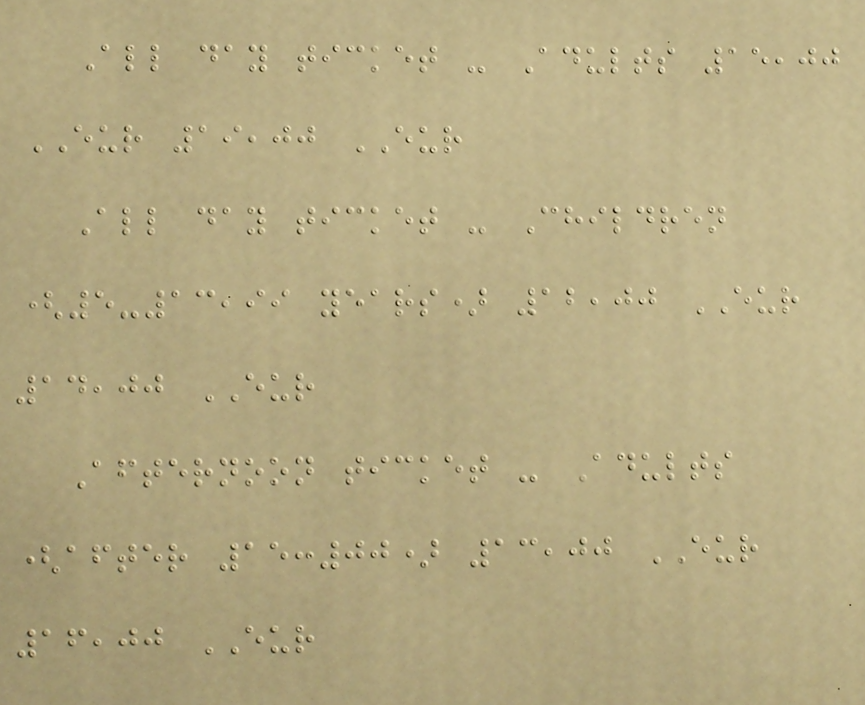All day ticket - Adults 15,00
EUR 19,00 EUR
All day ticket - Children
(5-13,99 years) 12,00 EUR
14,00 EUR
Afternoon ticket - Adults
(after 15:00) 13,00 EUR
16,00 EUR
